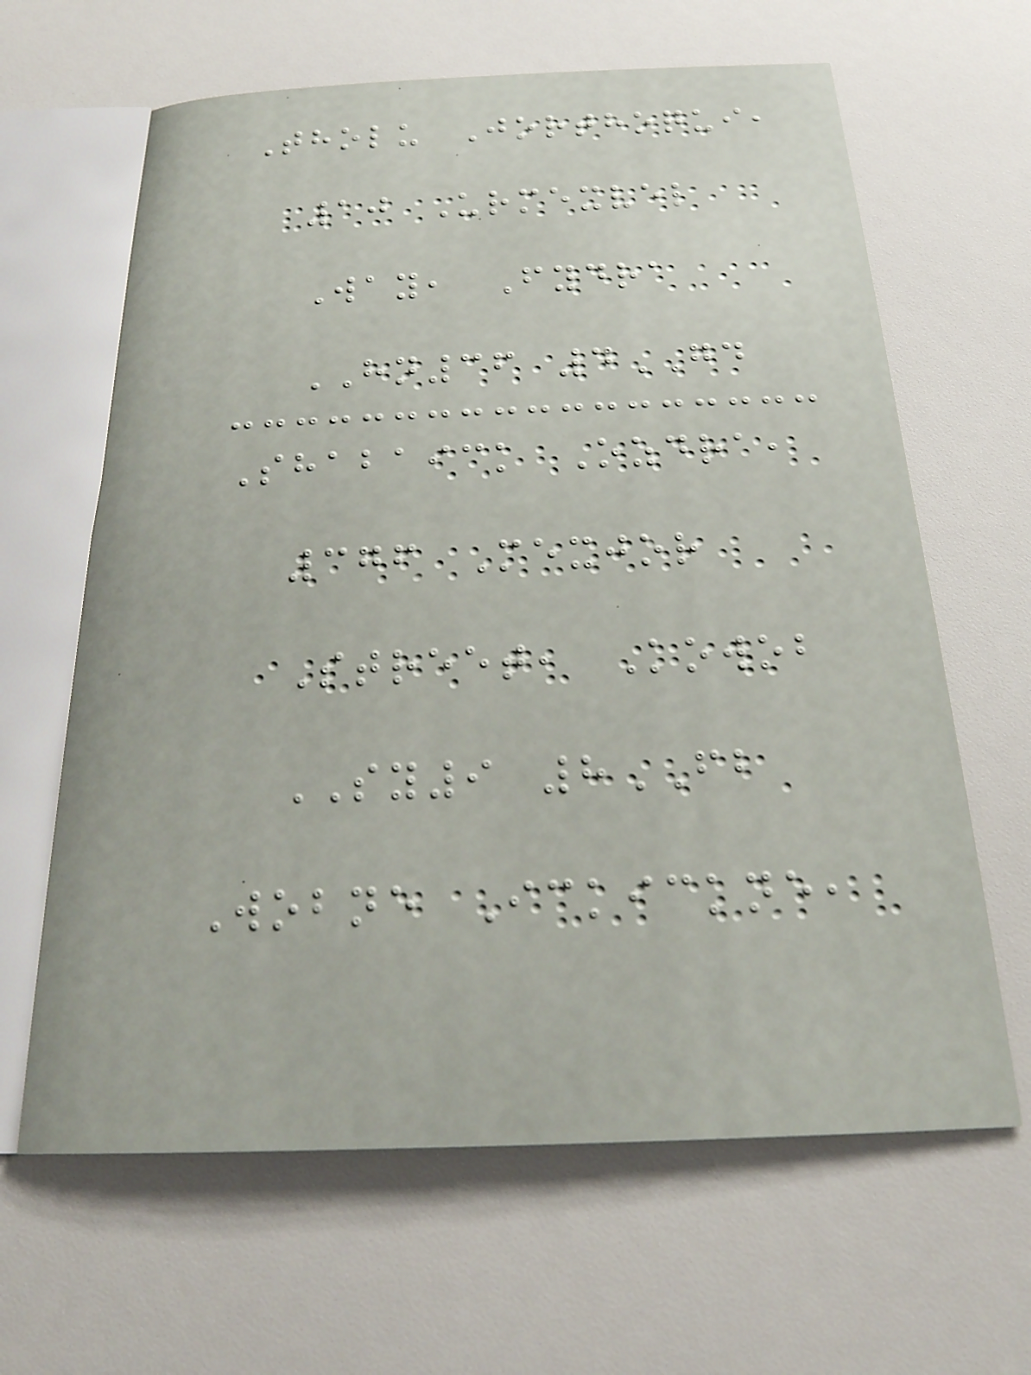Tholu Jorthoqui,
10 Urmexvel
Way, Fydra
HN36 4GD
Shabaick Ozdra,
376 Mexjor
Street, Kowob
SY9 8FB
Wobne Ickickne,
